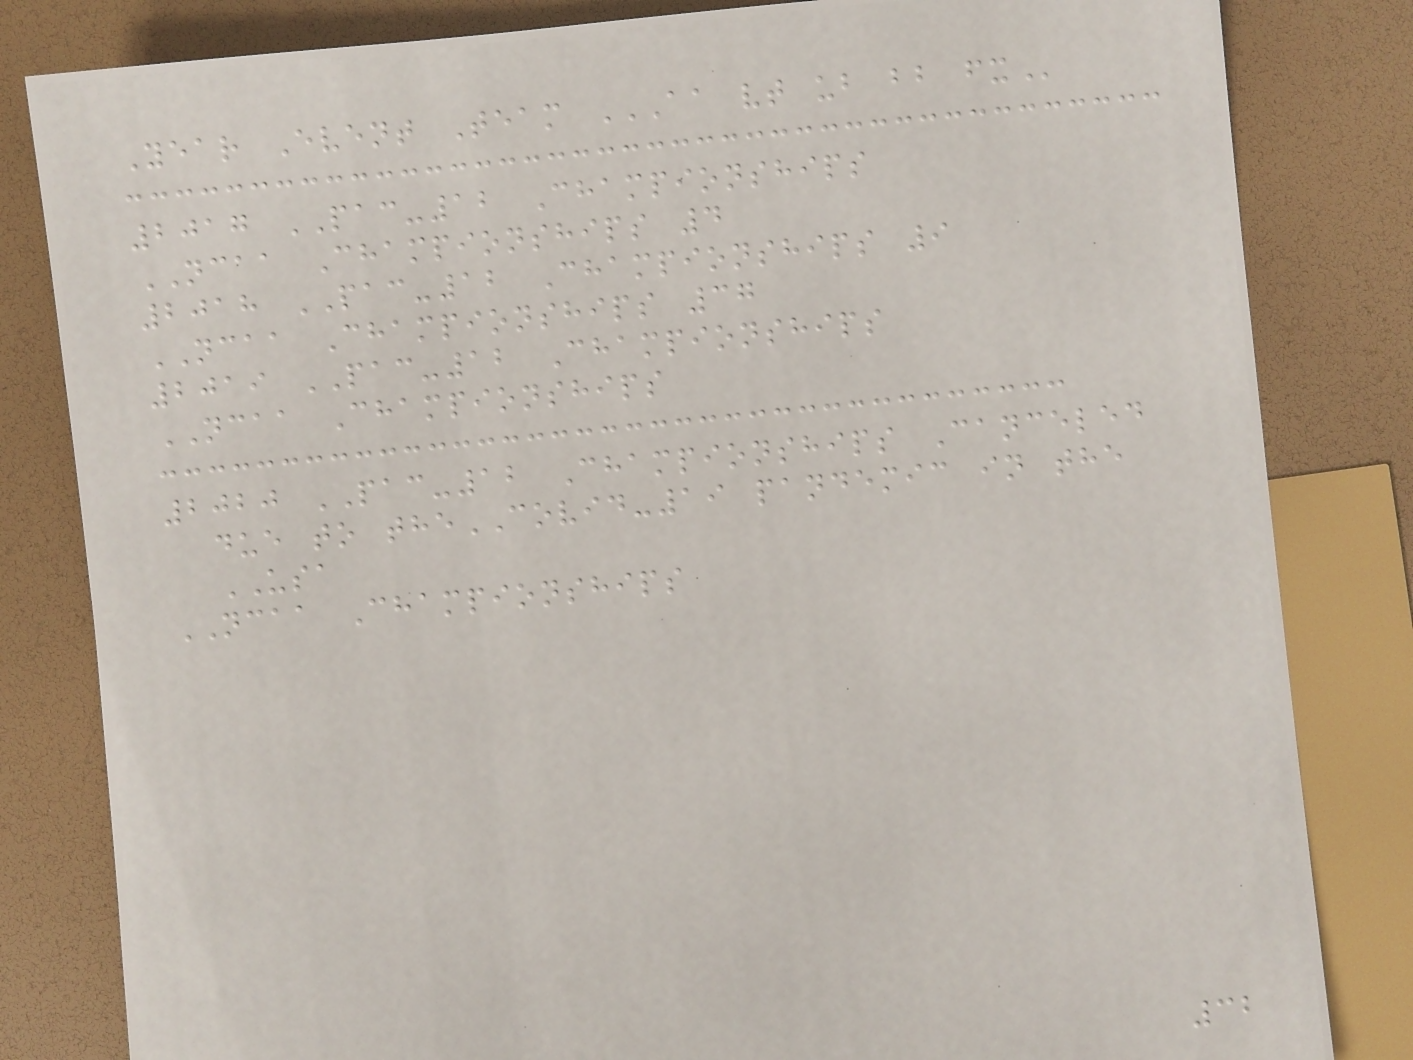Year Event Team AA VT UB BB FX
2017 PAC-12 Championships
NCAA Championships 4
2018 PAC-12 Championships 9
NCAA Championships 37
2019 PAC-12 Championships
NCAA Championships
2020 PAC-12 Championships Canceled
due to theCOVID-19 pandemic in the
USA
NCAA Championships
32
